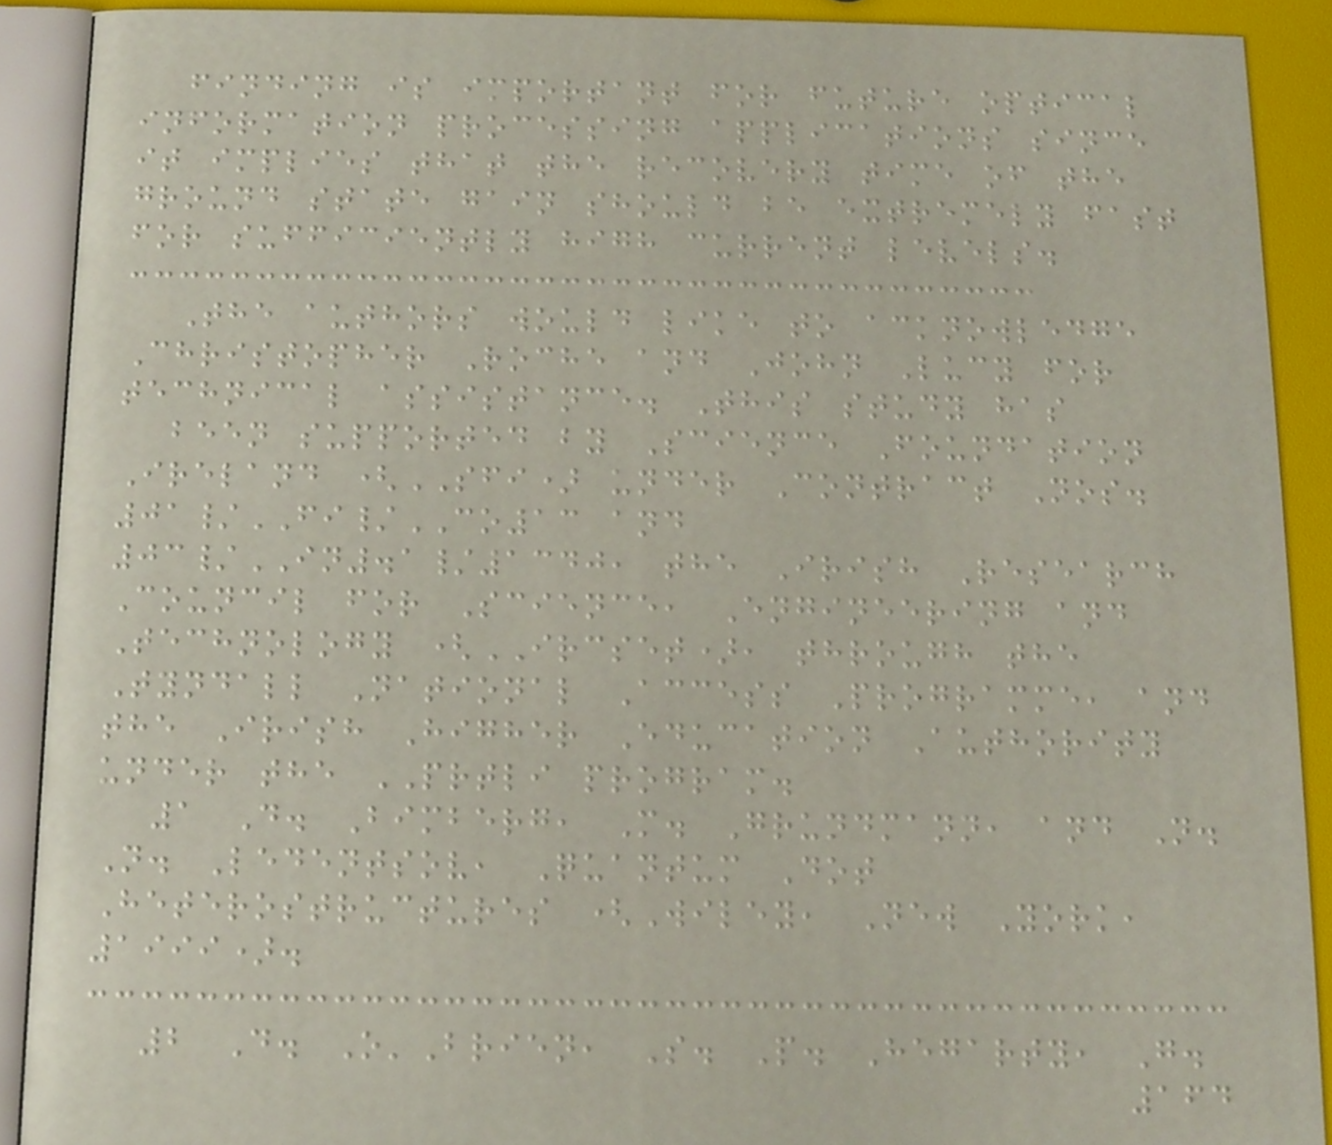finding is important for future optical
information processing applications since
it implies that the recovery time of the
ground state gain should be extremely fast
for sufficiently high current levels.
The authors would like to acknowledge
Christopher Roche and John Lucy for
technical assistance. This study has
been supported by Science Foundation
Ireland (SFI) under Contract Nos.
01/FI/CO13 and
03/IN.1/1340, the Irish Research
Council for Science, Engineering and
Technology (IRCSET), through the
Tyndall National Access Programme, and
the Irish Higher Education Authority
under the PRTLI program.
1 D. Bimberg, M. Grundmann, and N.
N. Ledentsov, Quantum Dot
Heterostructures (Wiley, New York,
1999).
2 D. O'Brien, S. P. Hegarty, G.
164
